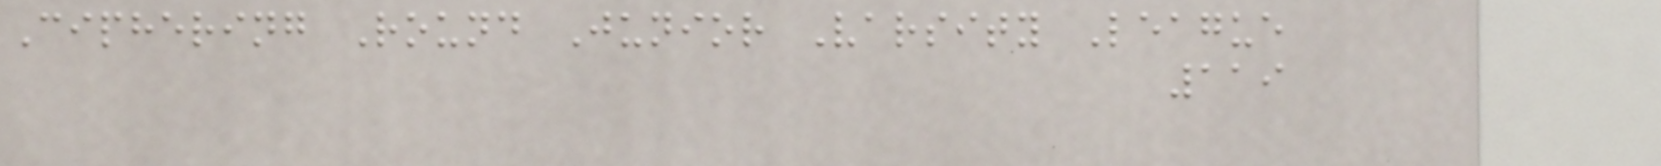Ciphering Round Junior Varsity League
119
